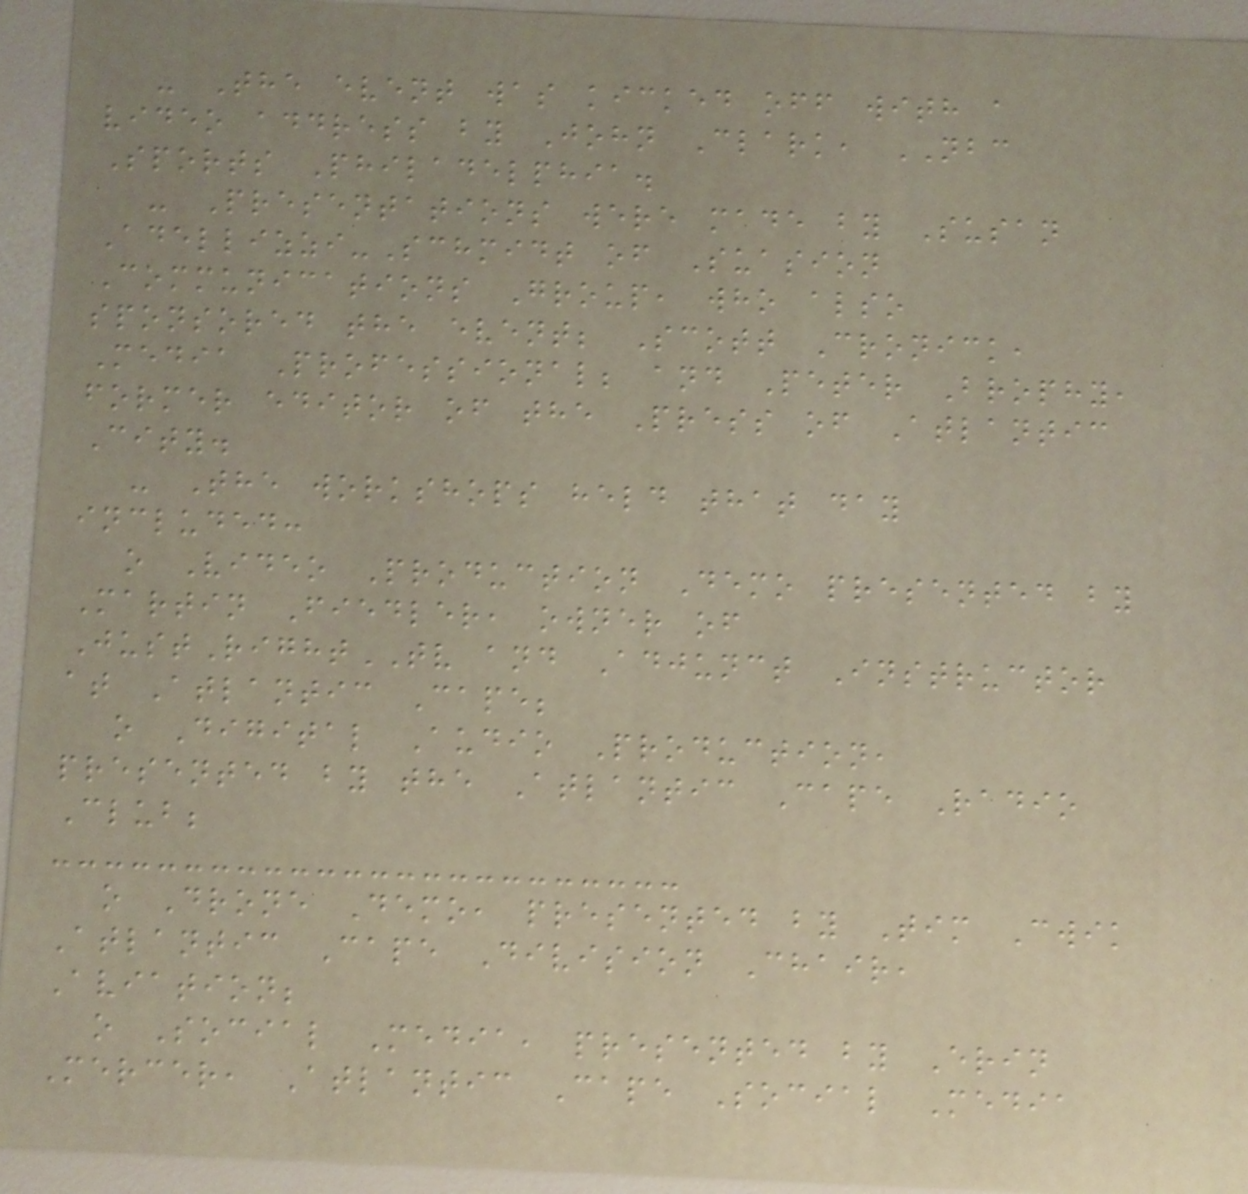- The event was kicked off with a
video address by John Clark, NBC
Sports Philadelphia.
- Presentations were made by Susan
Adellizzi-Schmidt of Suasion
Communications Group, who also
sponsored the event; Scott Cronick,
Media Professional; and Peter Brophy,
former editor of the Press of Atlantic
City.
- The workshops held that day
included:
o Video Production Demo presented by
Martin Fiedler, owner of
JustRightTV and Adjunct Instructor
at Atlantic Cape;
o Digital Audio Production,
presented by the Atlantic Cape Radio
Club;
o Drone Demo, presented by Tim Cwik
Atlantic Cape Division Chair,
Aviation;
o Social Media, presented by Erin
Mercer, Atlantic Cape Social Media
